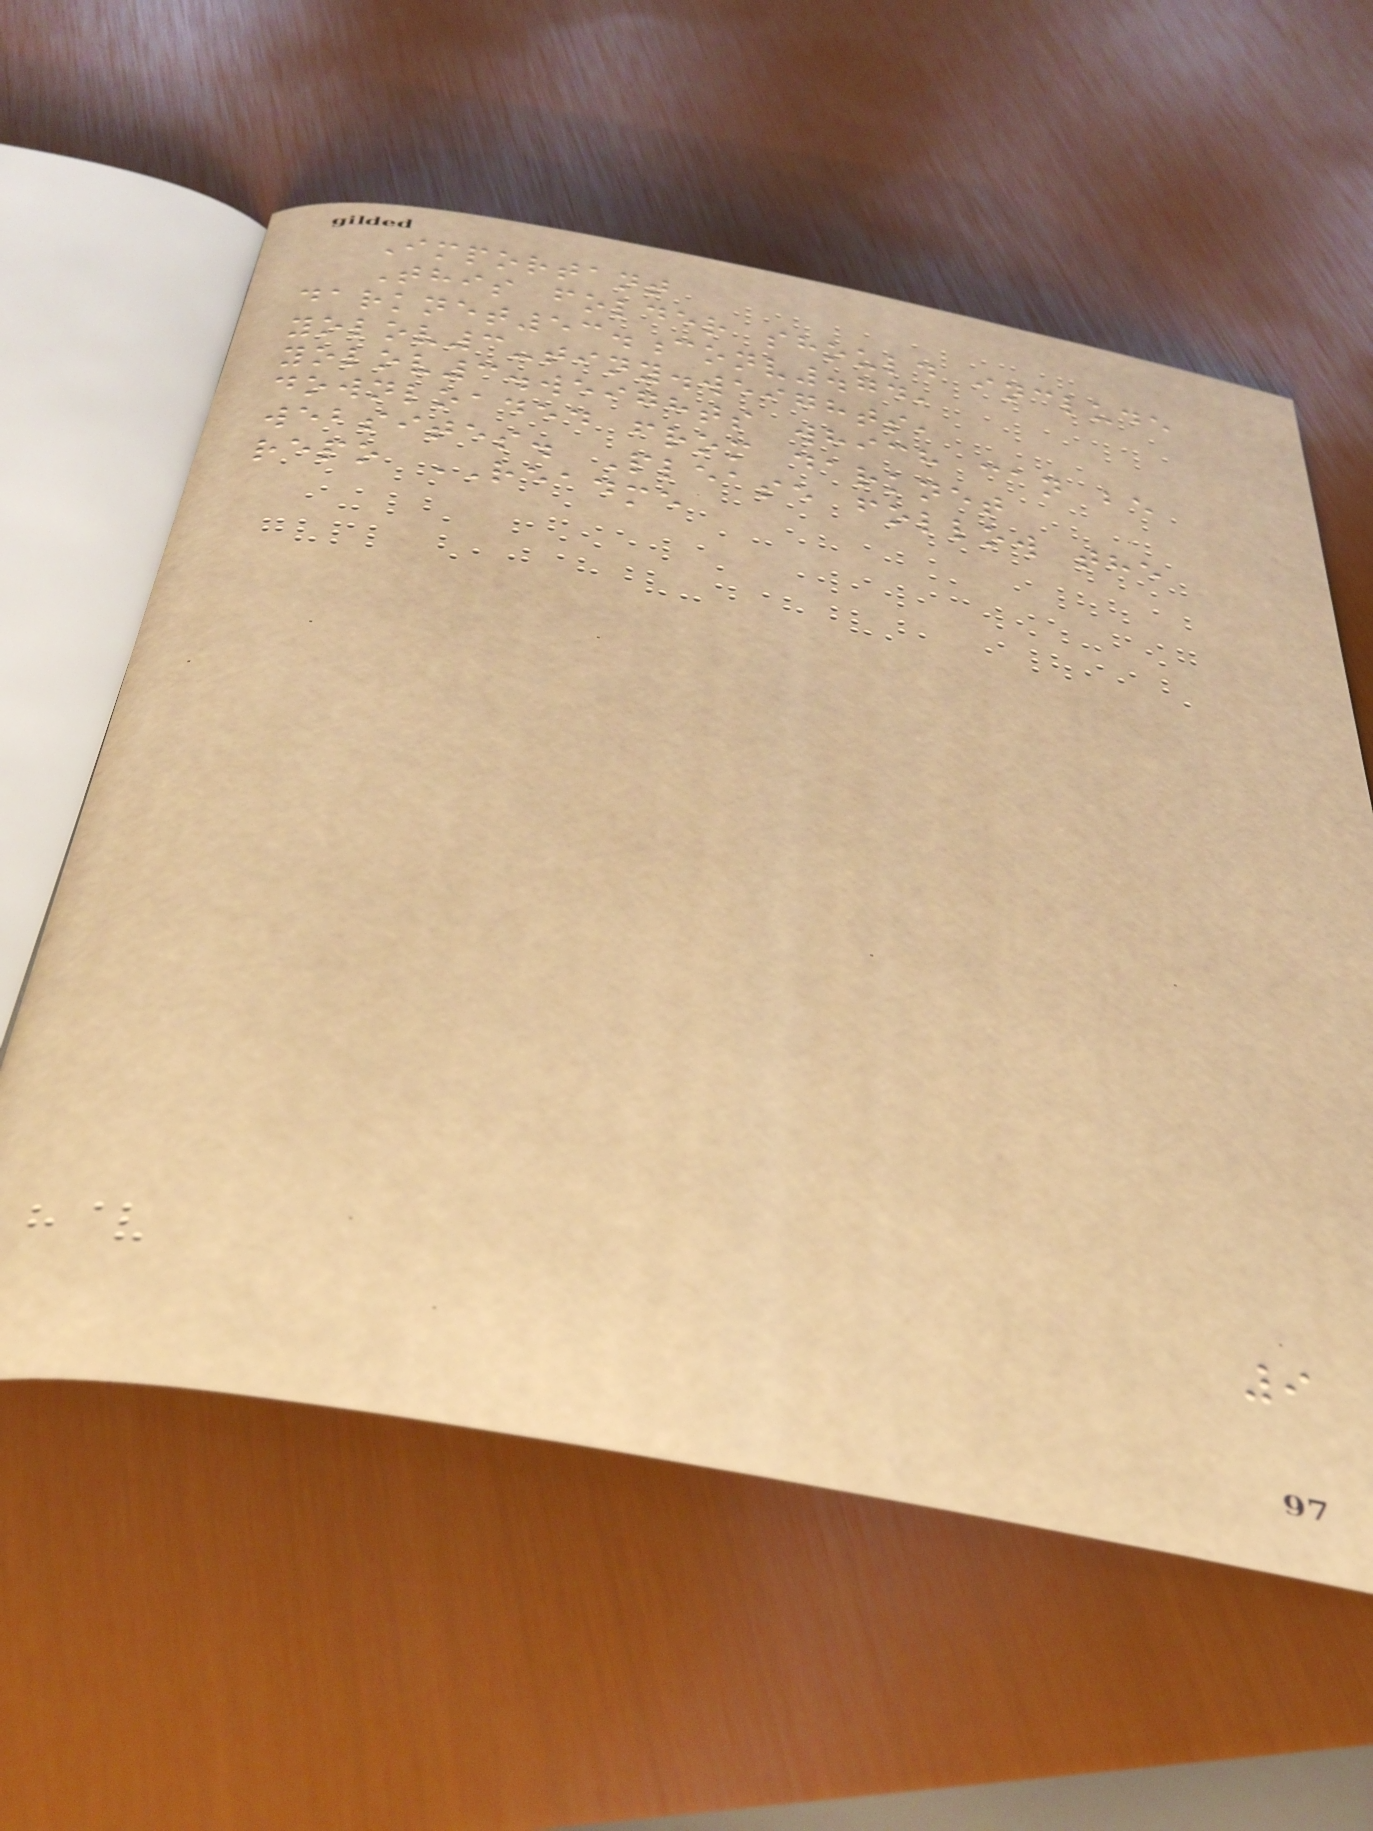Important
This folder should include
darknet53.conv.74,
yolov3-tiny.weights,
yolov3.weights which can be
downloaded from darknet
websites. Please follow the
repo README
9
